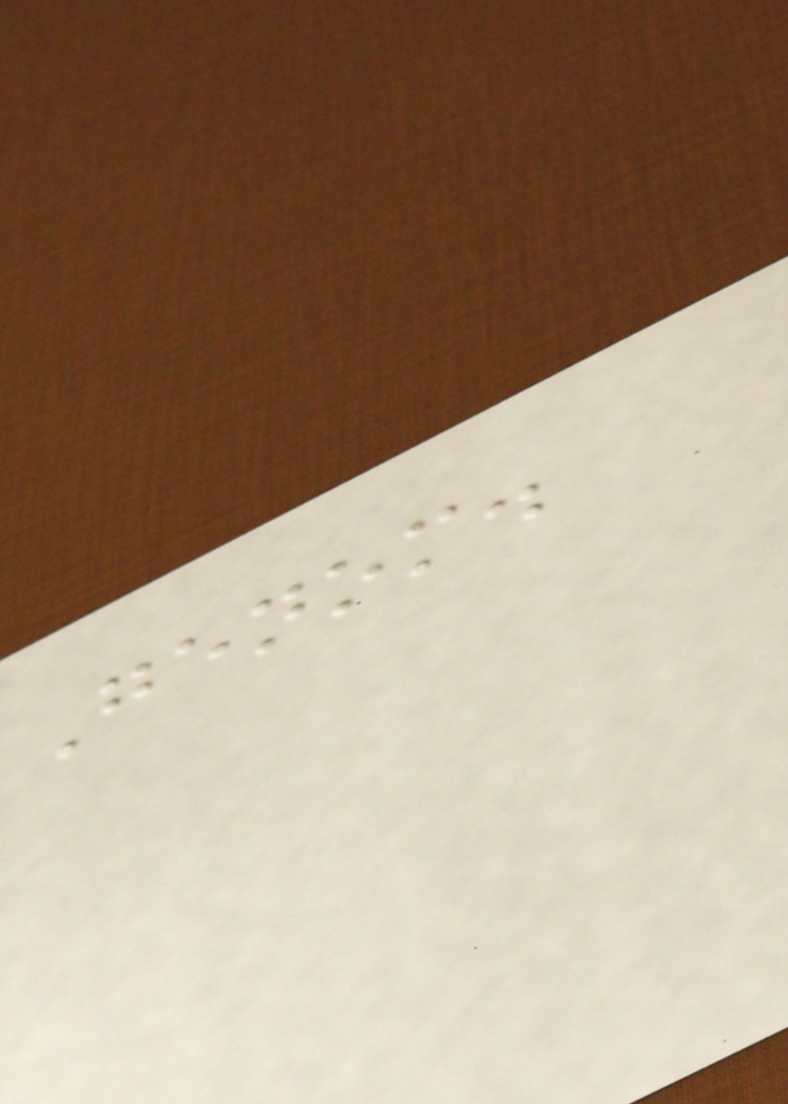Genom.
